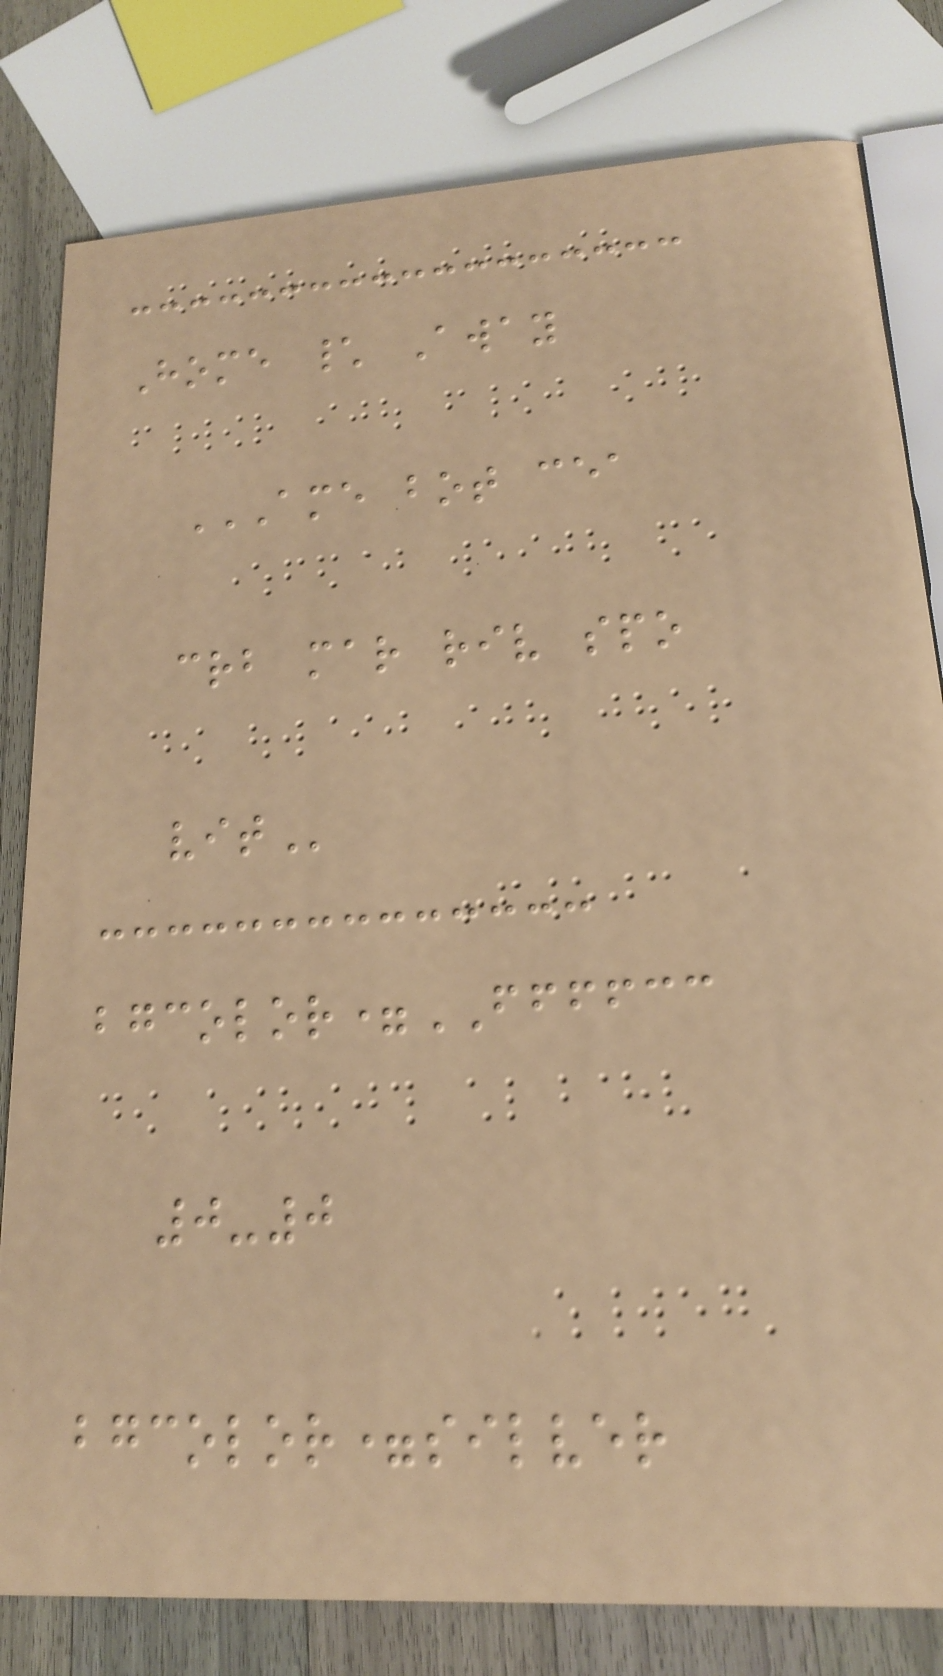Home \ Away
AME BOT CEA
CRB MAR RIV SPO
VIT
bgcolor=FFFFCC
0-0
bgcolor=silver
